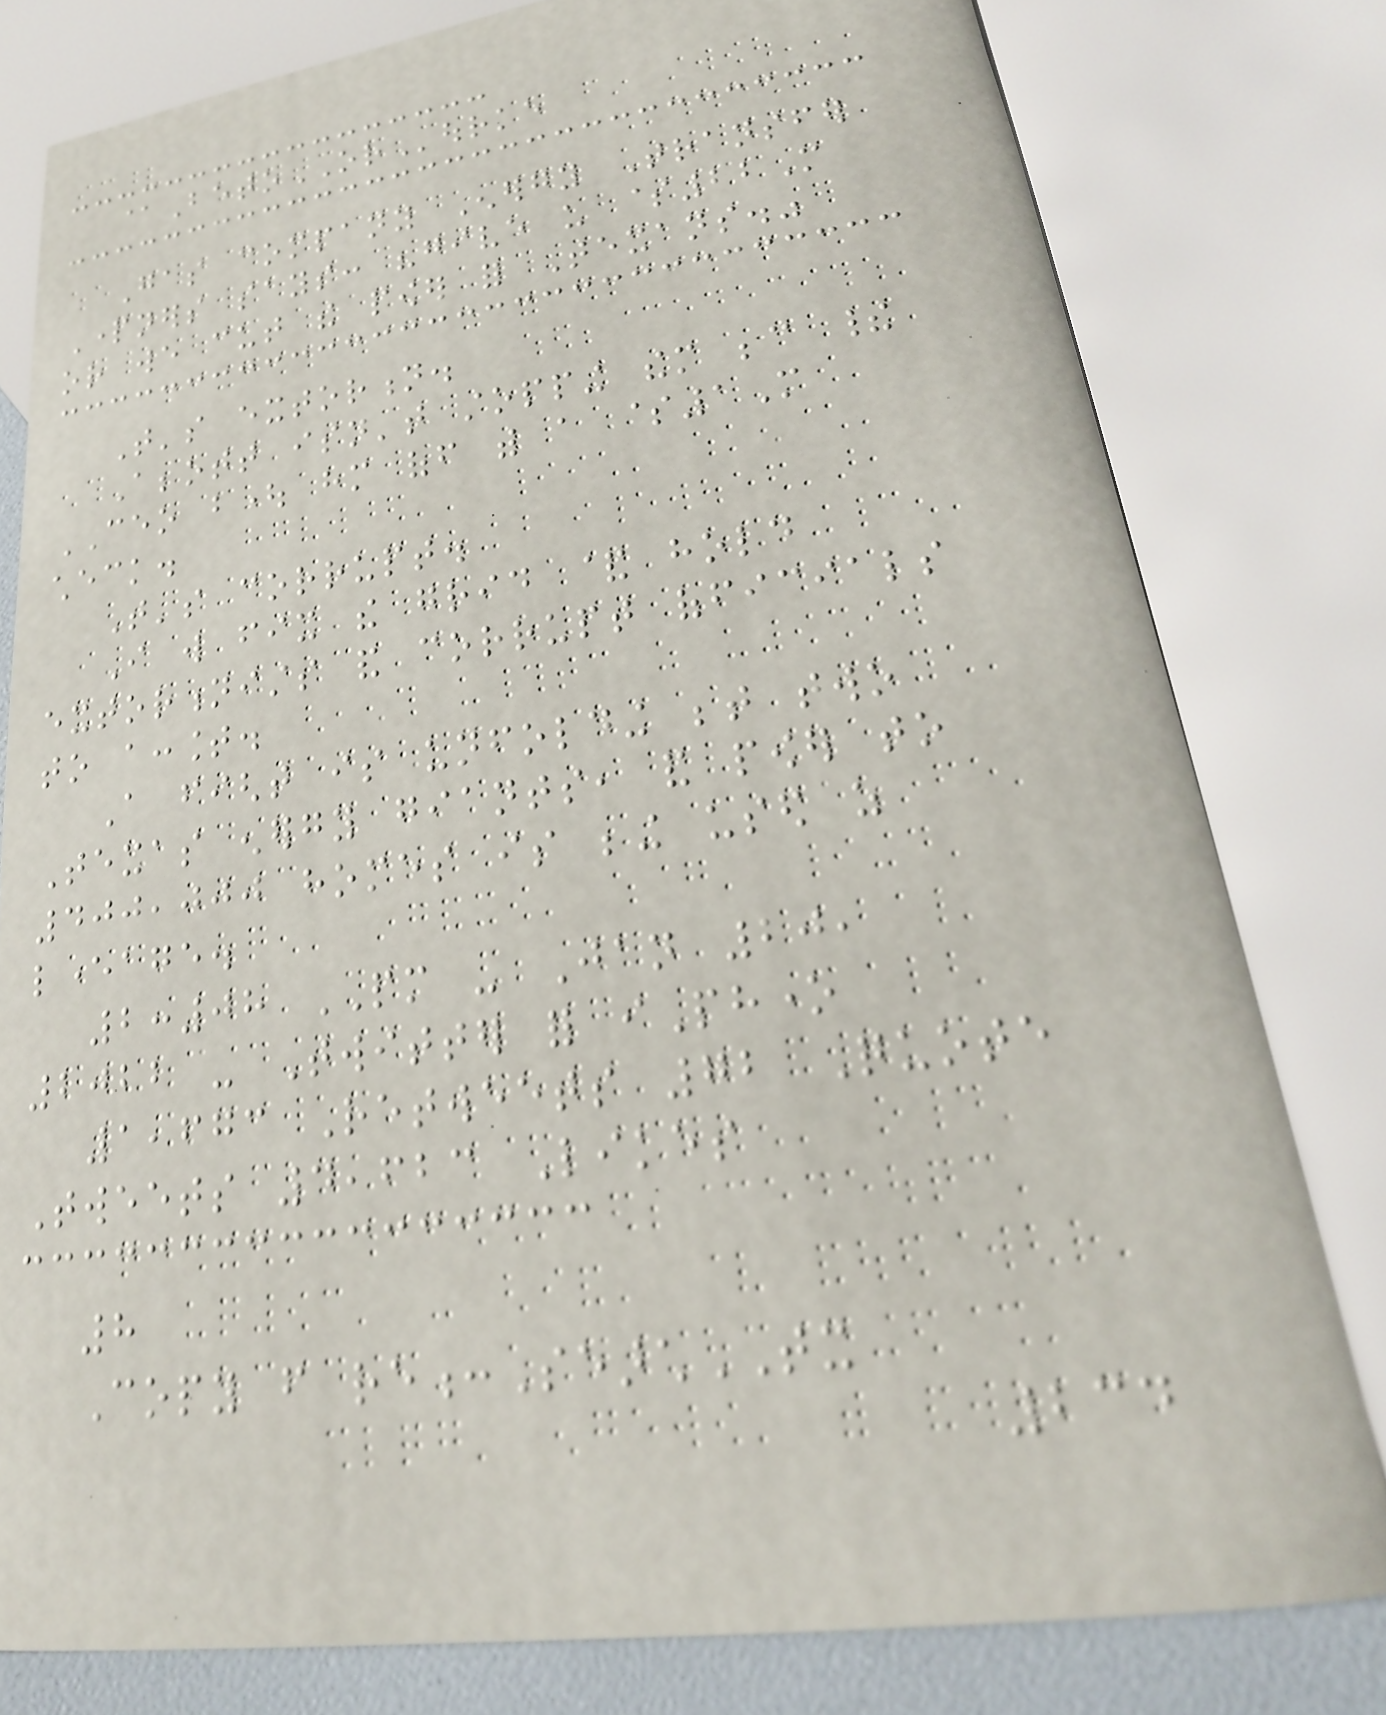@BetoORourke
Gas company Energy Transfer
Partners says: "give us $22M
or we cut the power for Texans."
That's extortion.
Abbott isn't stopping them because their
CEO bought him off with a $1M
check.
That's corrupt.
I will fix the grid & hold
extortionists and corrupt officials
to account.
A fight is unfolding between two
Texas energy giants, and power to
400,000 homes is being used as
leverage.
2:08 PM - Jan 20,
2022 - Twitter for iPhone
1,673 Retweets 72 Quote
Tweets 4,623 Likes
8
Copy from re:SearchTX
234
